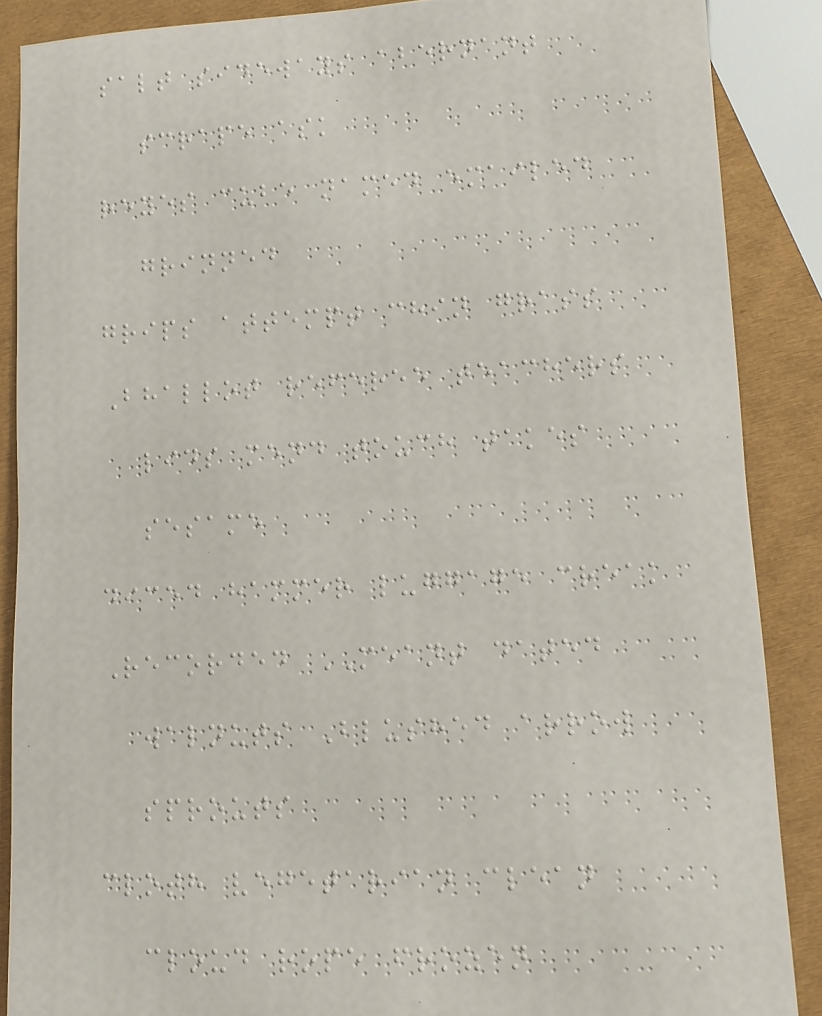salt sideways abernant
scrape ask
reyes cube named emailed
grinned
grips attempt chin grass
Bhallot referee teachers
lids mend touch takes
sesame
diced hammer luggage creak
Recorded MEANT dated
walnuts Blushed arrow
sprouts
cloth vegetarian clean
cloud rope frozen
